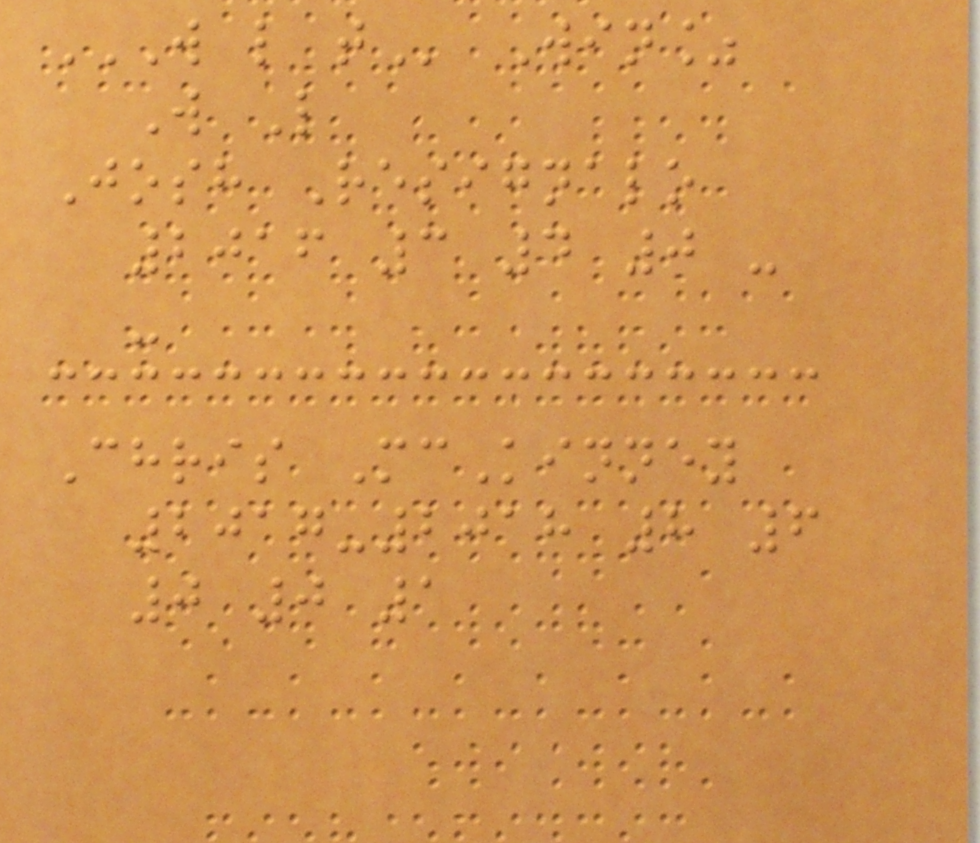W L T Win%
W L
Josh Resignalo
2016 3 4 0 -
-
Chris McKinney
2017-2018 8 6
0 0 1
